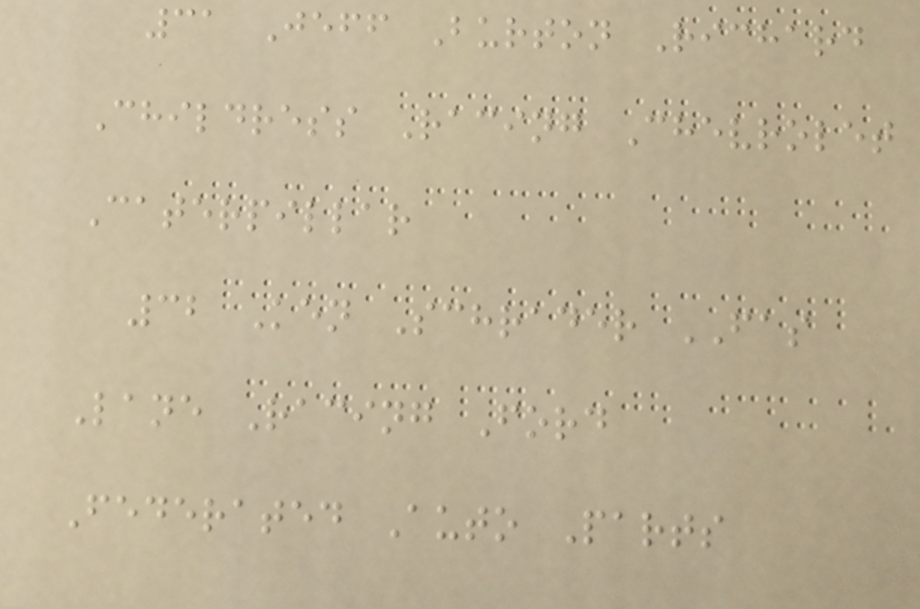31 Jeff Burton Richard
Childress Racing Chevrolet
Caterpillar
32 Ken Schrader FAS
Lane Racing Ford
Federated Auto Parts
